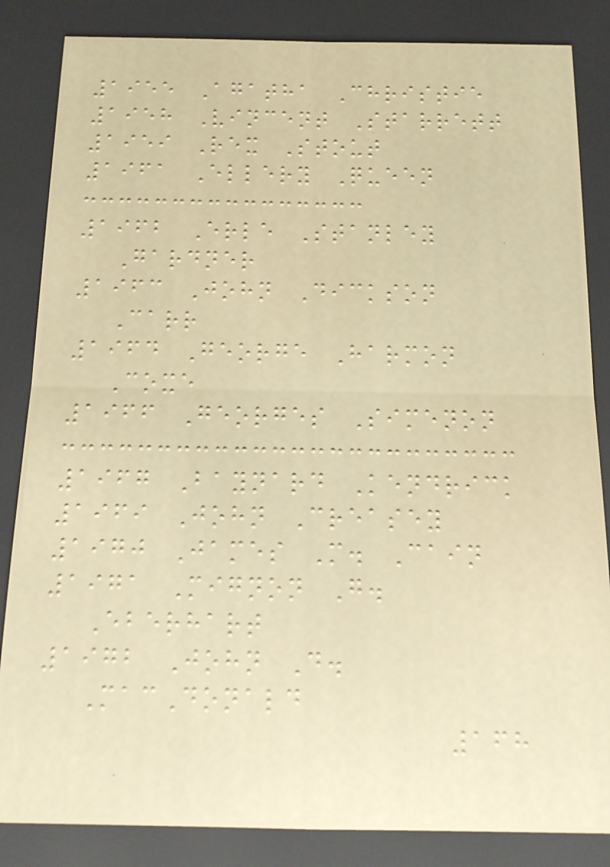1955 Agatha Christie
1958 Vincent Starrett
1959 Rex Stout
1961 Ellery Queen
1962 Erle Stanley
Gardner
1963 John Dickson
Carr
1964 George Harmon
Coxe
1966 Georges Simenon
1967 Baynard Kendrick
1969 John Creasey
1970 James M. Cain
1971 Mignon G.
Eberhart
1972 John D.
MacDonald
168
